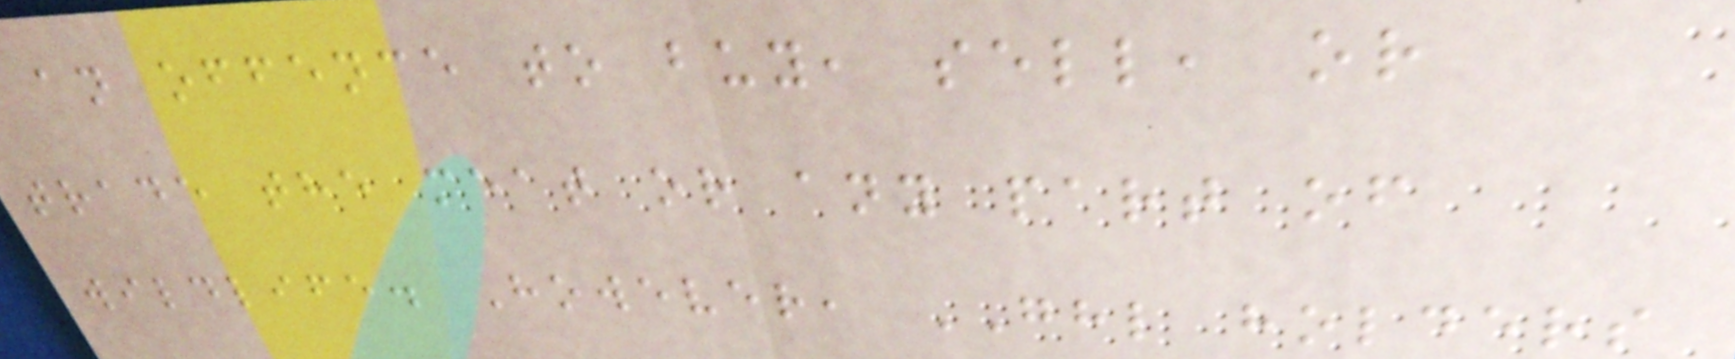an offence to buy, sell, or
trade the meat or any part of
wildlife. However, GHL holders
